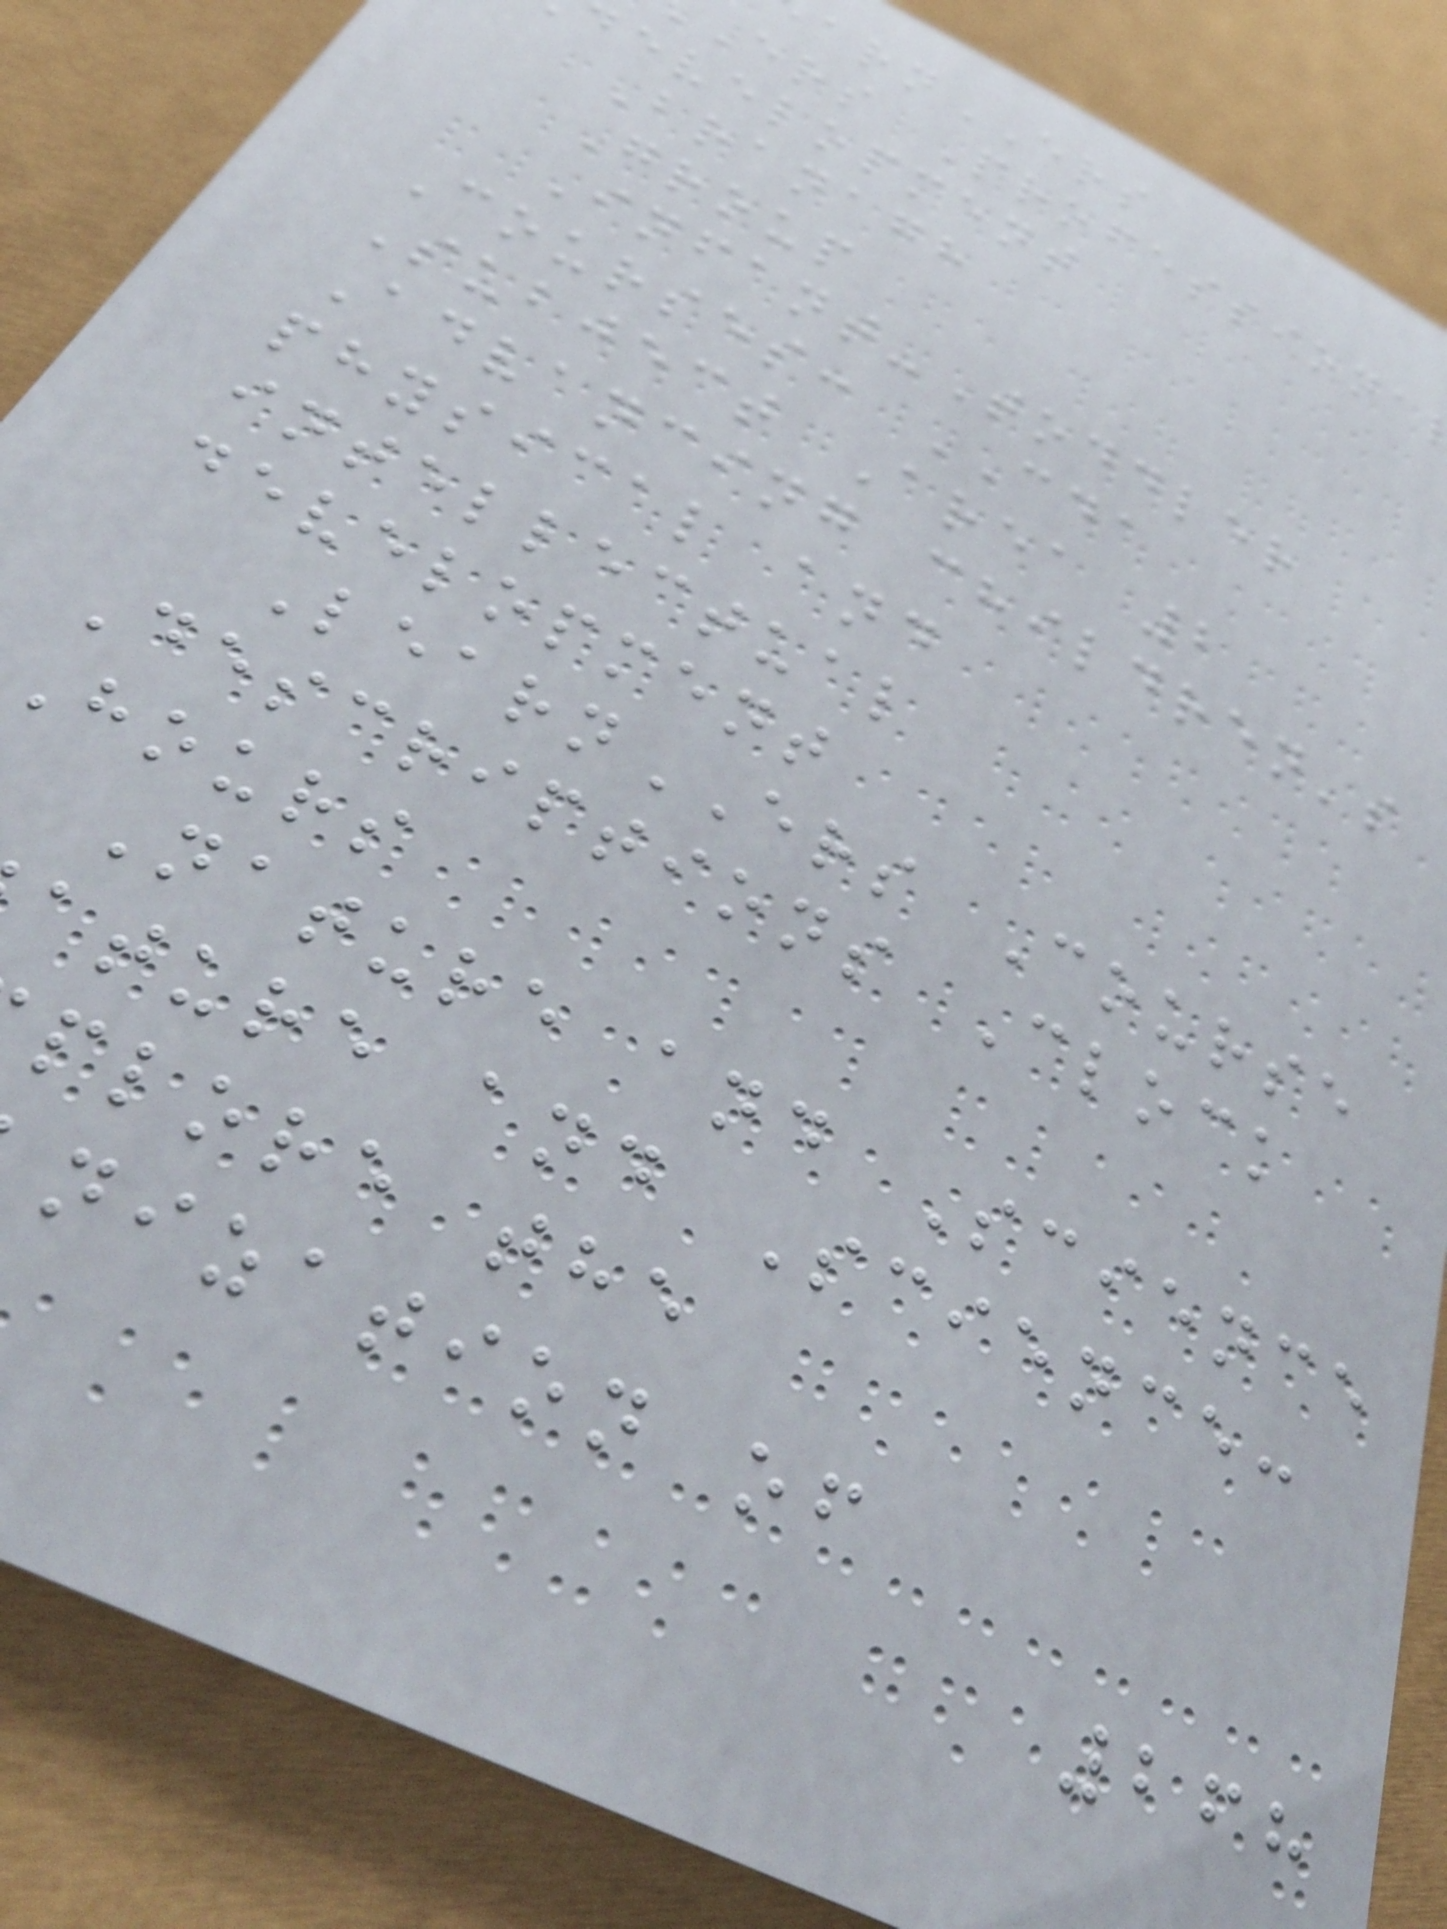arnERS
ers Professiona
evelopment
Branagh
Group
Infant-Toddler
Courses: CDA
Subject Area 2
Advancing children's
physical and
intellectual
development
LearnERS Course
Descriptions Clock
Hours
Nature and Science
ature and Science:
plore the
nization of
268
